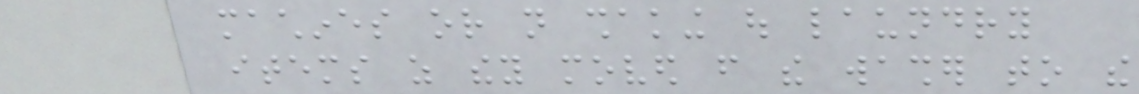machines or not shaking out laundry
items as they moved from the washer to the
